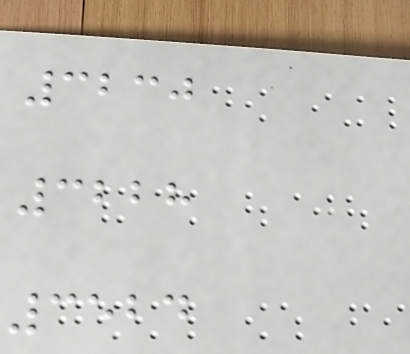3230
3228
3524
